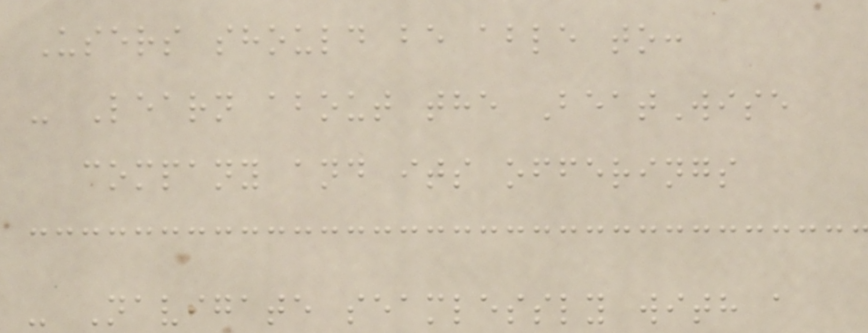Users should be able to:
- Learn about the BeatWise
company and its offerings
- Navigate seamlessly with a
